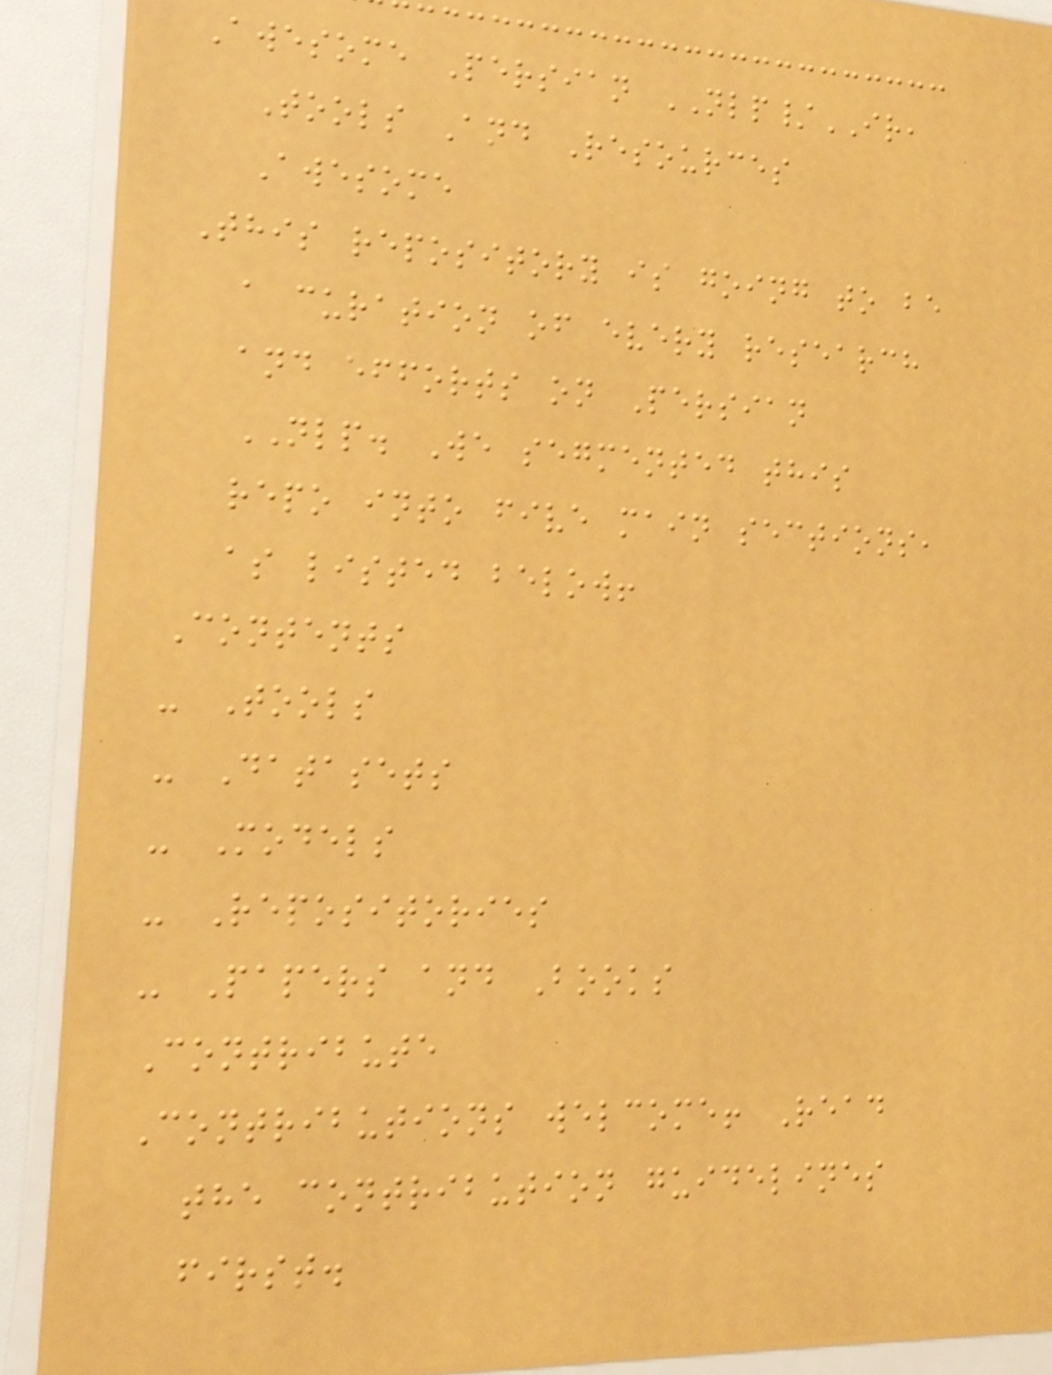Awesome Persian NLP/IR,
Tools And Resources
Awesome
This repository is going to be
a curation of every research
and efforts on Persian
NLP. We segmented this
repo into five main sections,
as listed below!
Contents
- Tools
- Datasets
- Models
- Repositories
- Papers and Books
Contribute
Contributions welcome! Read
the contribution guidelines
first.
